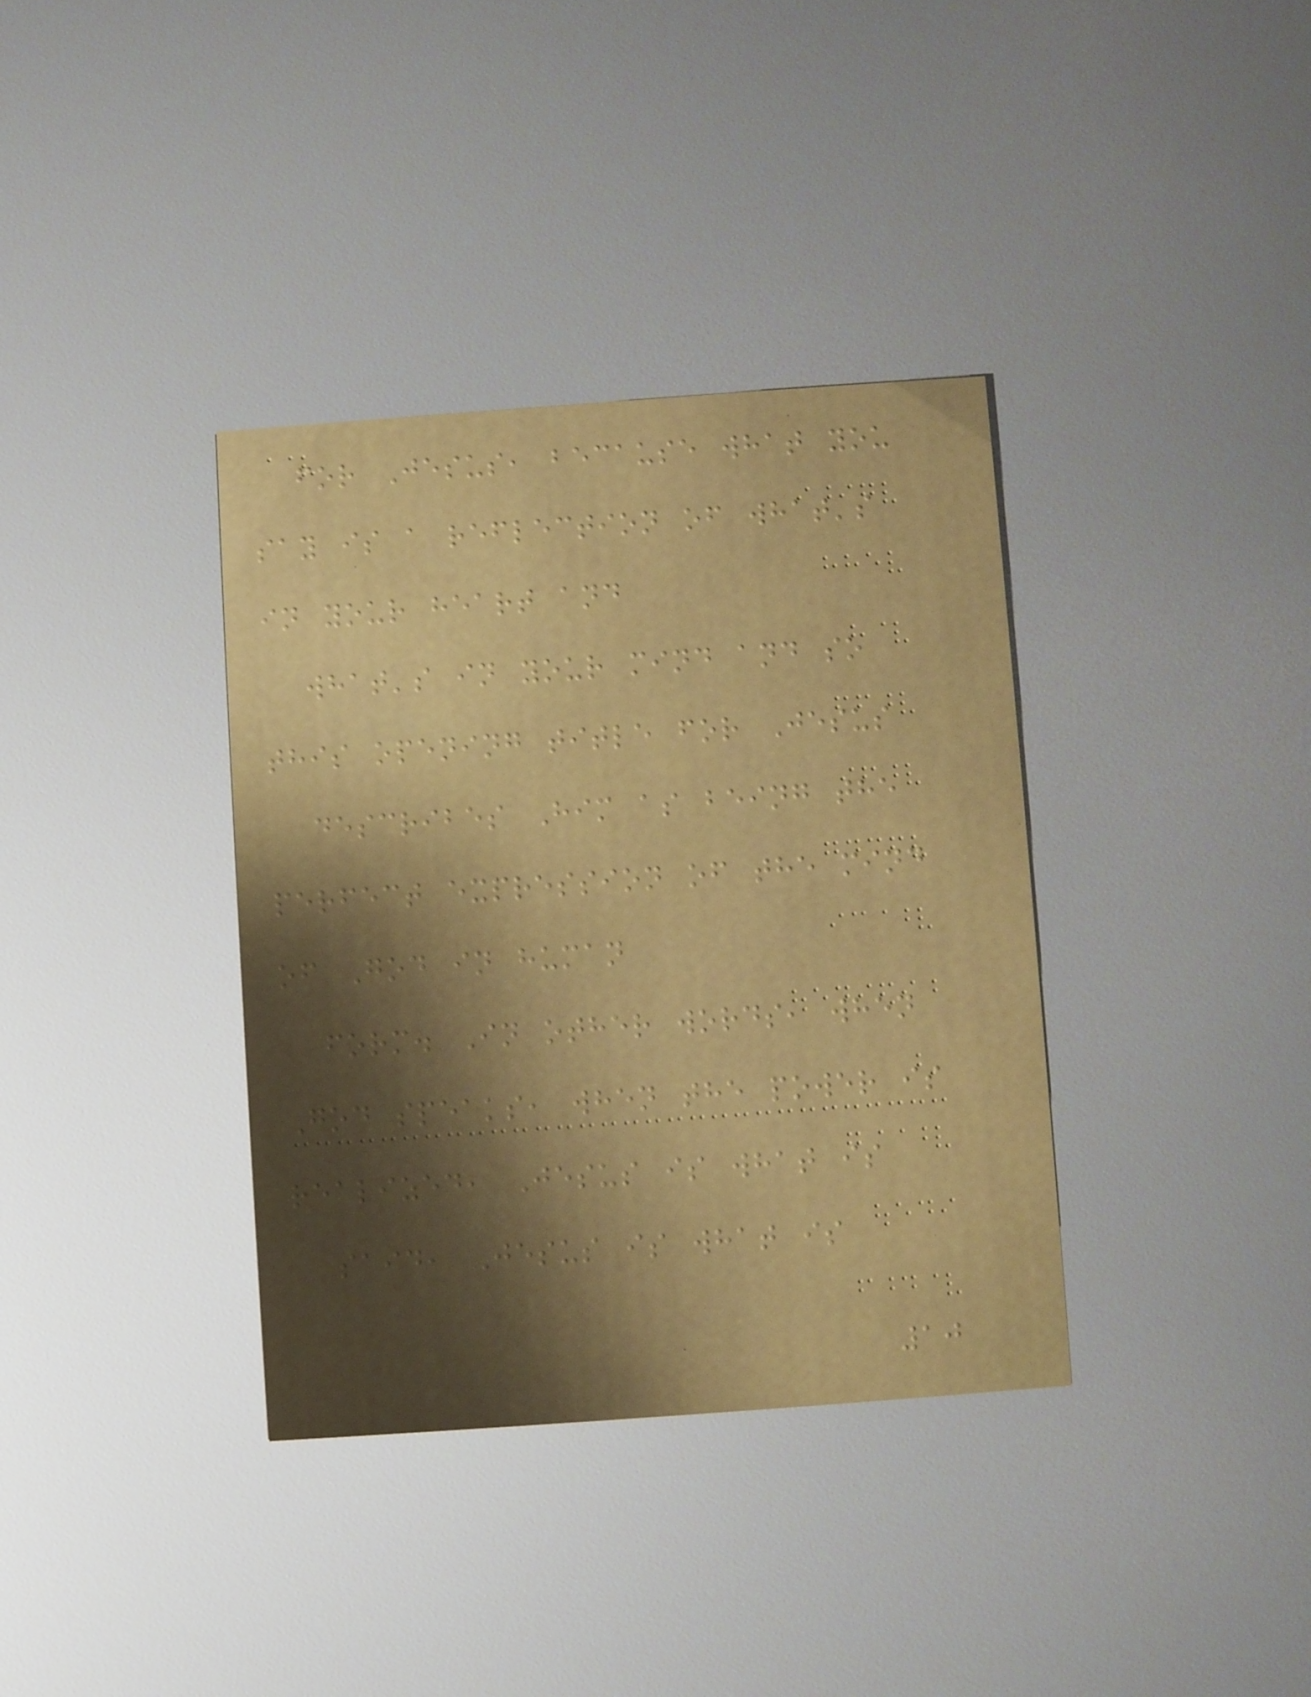for Jesus, because what you
say is a reflection of what's
in your heart and
what's in your mind and so
this opening title for Jesus
describes Him as being the
perfect expression of the mind
of God in human
form. In other words, when
God speaks, when the power is
realized, Jesus is what is
said, Jesus is what is
10
